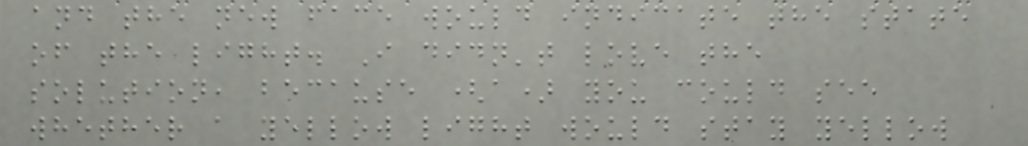and the new face would indicate the state
of the light. I didn't love the
solution, because (a) you could see
whether a yellow light would stay yellow
